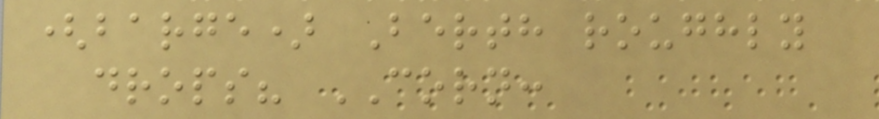(barge) Berth roughly
drops? CORN:
